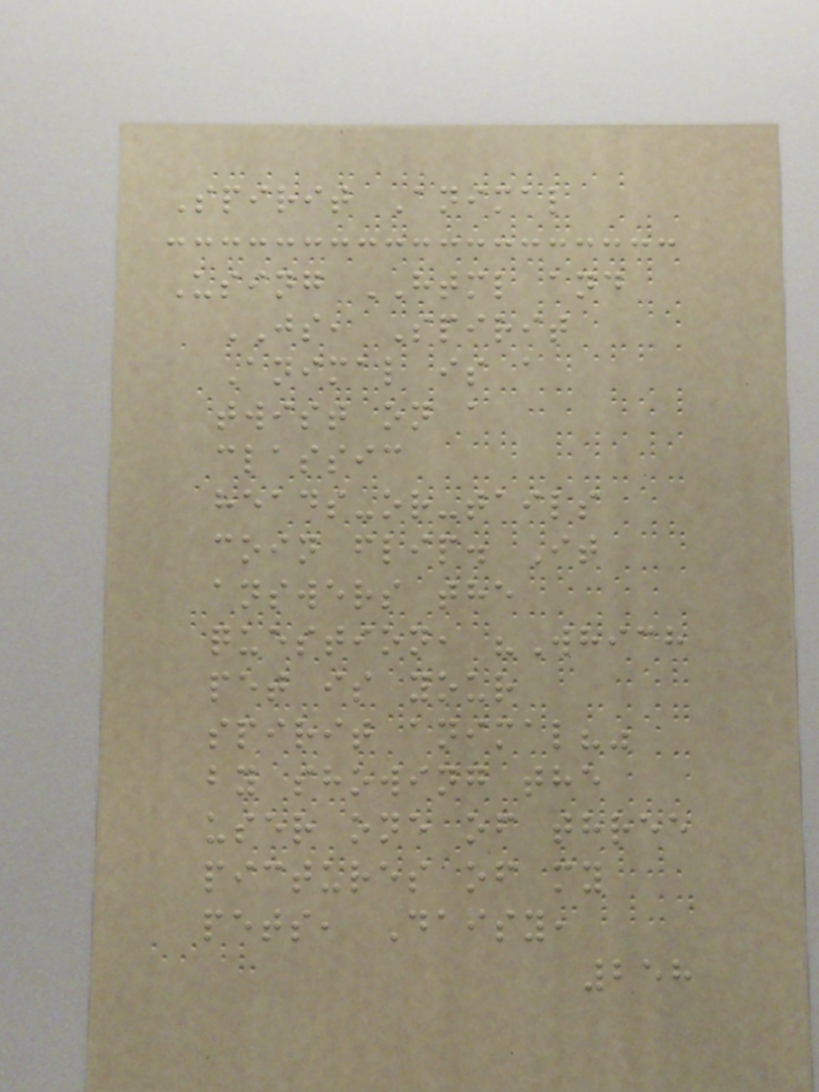Spirit Animal
Using HTML and
JS, Spirit
Animal is a
twist on a
classic
heads-or-tails
coin flip. It
answers the
question, "Which
pet is your
spirit animal?"
by showing the
user one of three
pictures of my
pets, Daisy,
258
